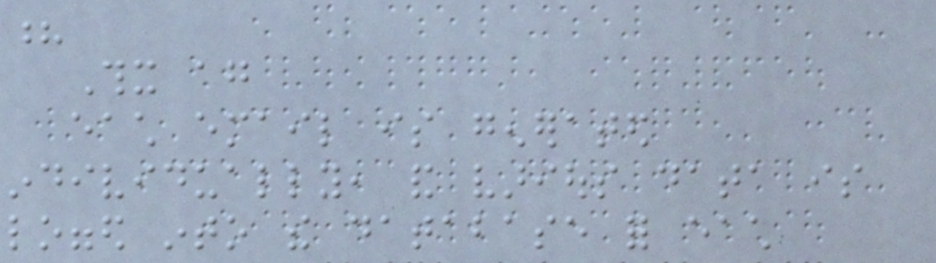?
Thx again
each email is generated
individually, and various data is
logged into the database for each
